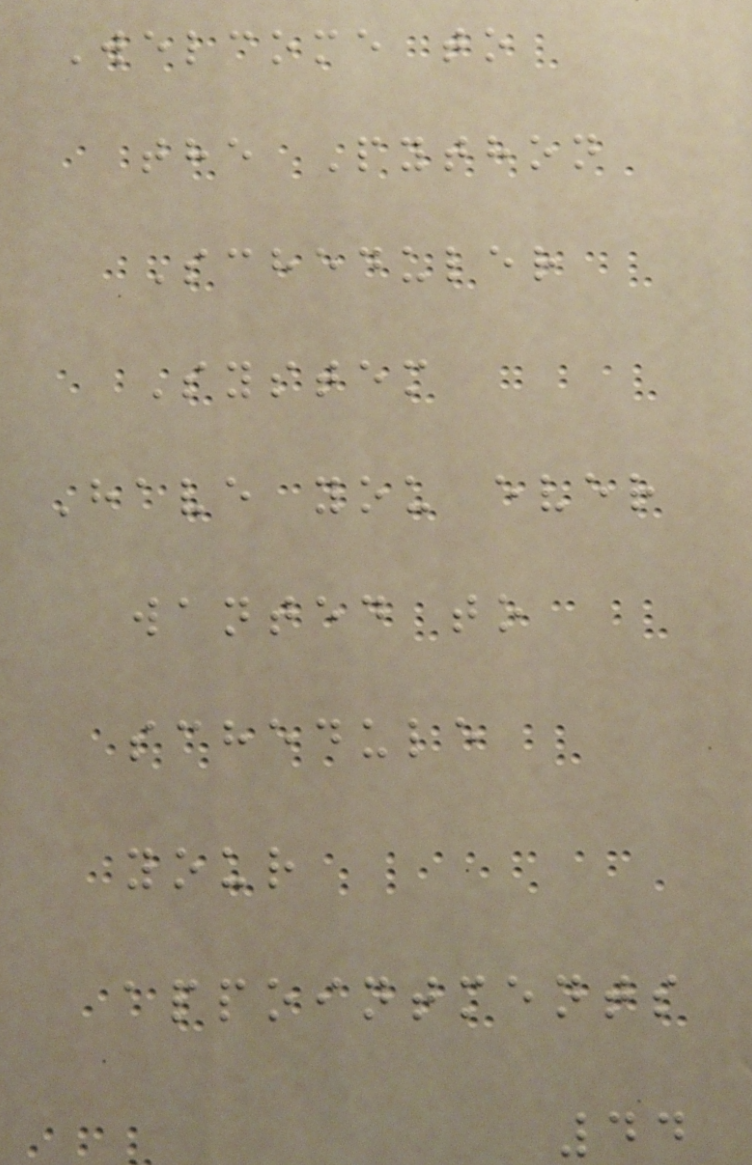Welcome to
the Python
Scheduler
System
Have you ever
wanted to
schedule
your
appointments
44
